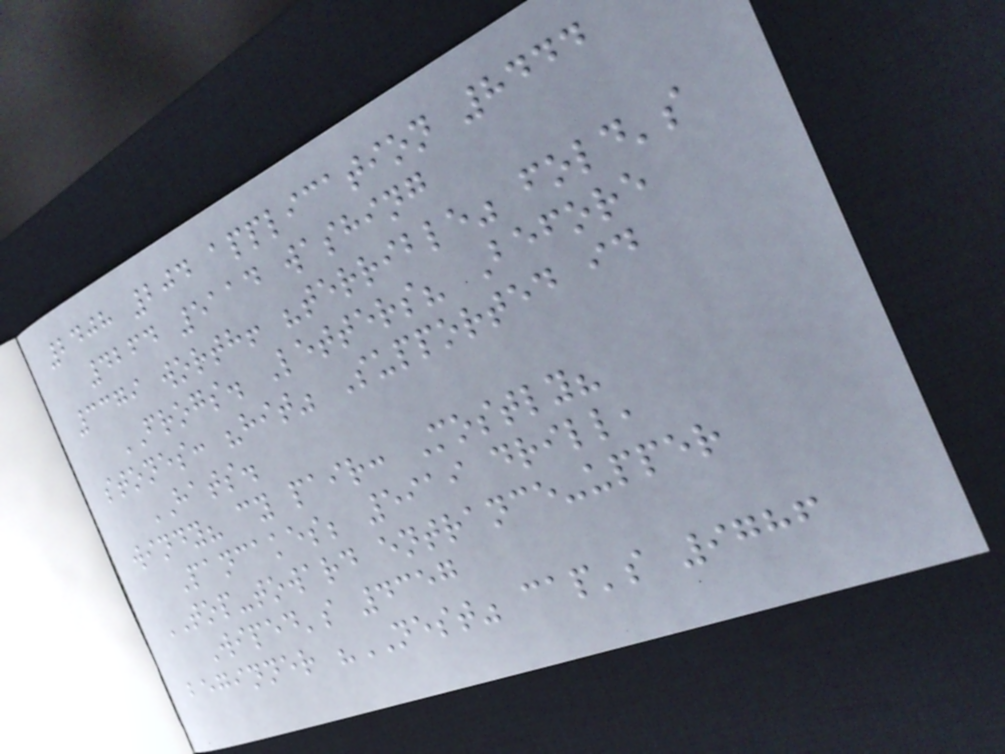2408 204 application 8444
4264 5114 washing
3379 worth! "terrible" fold's
FROGS. Letters? Before
stones: "hit" Supported id
HATS.
windy? cy pair: Mostly?
Pancakes; 5919 drill,
TOP-toward entrance-upper
Wiped's 4357
beginner "NEST" cap's 9786
